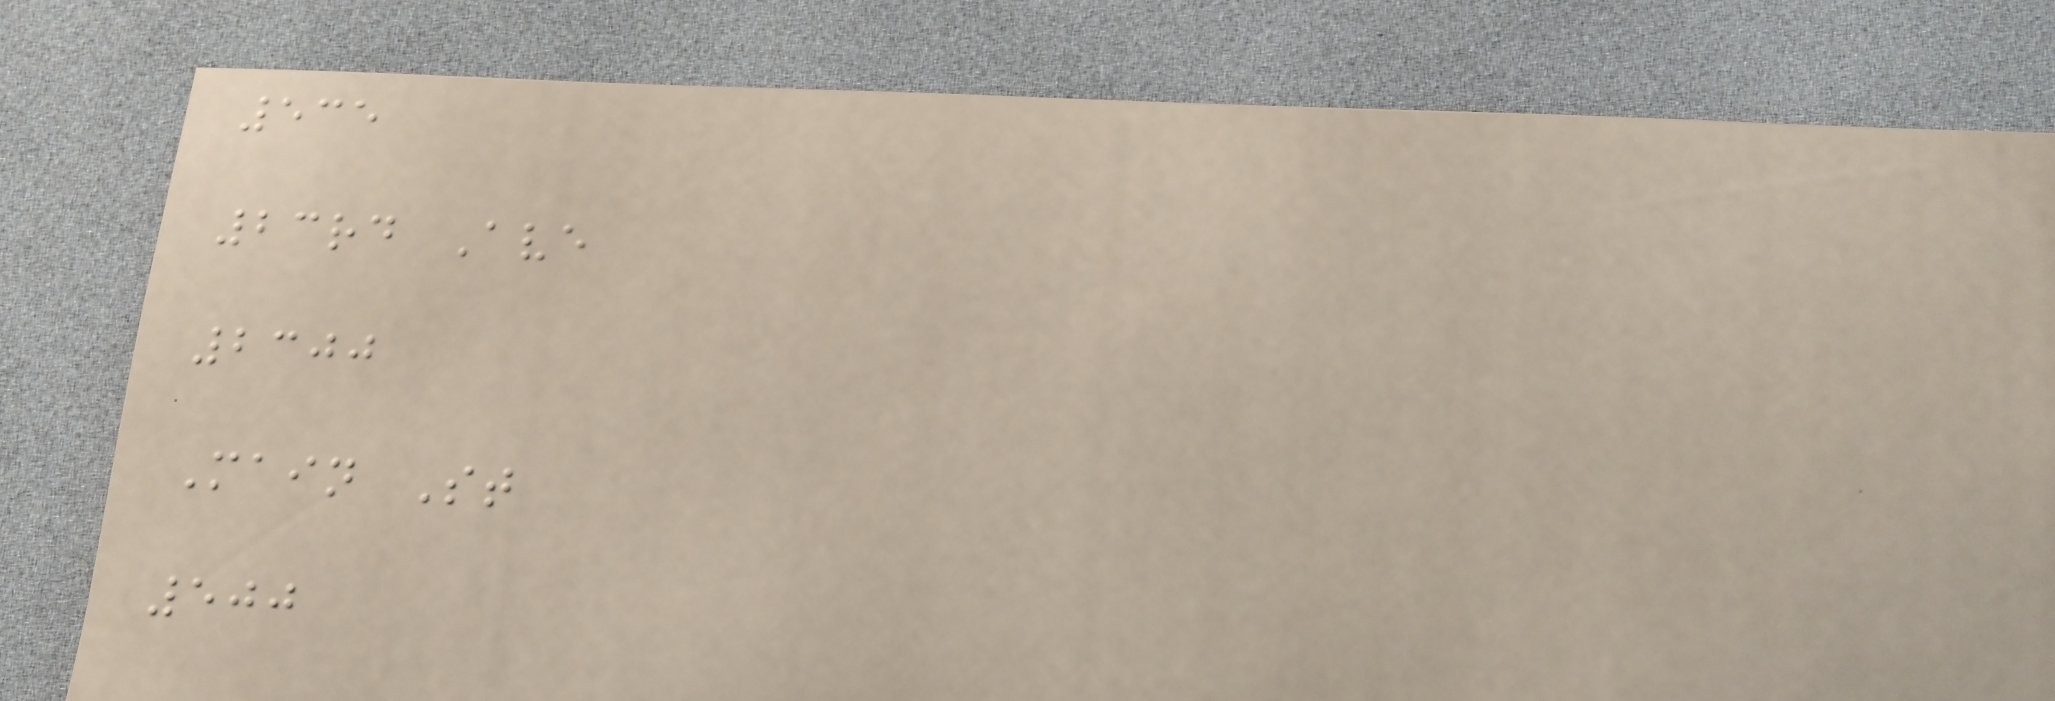535
23rd Ave
2300
Main St
500
